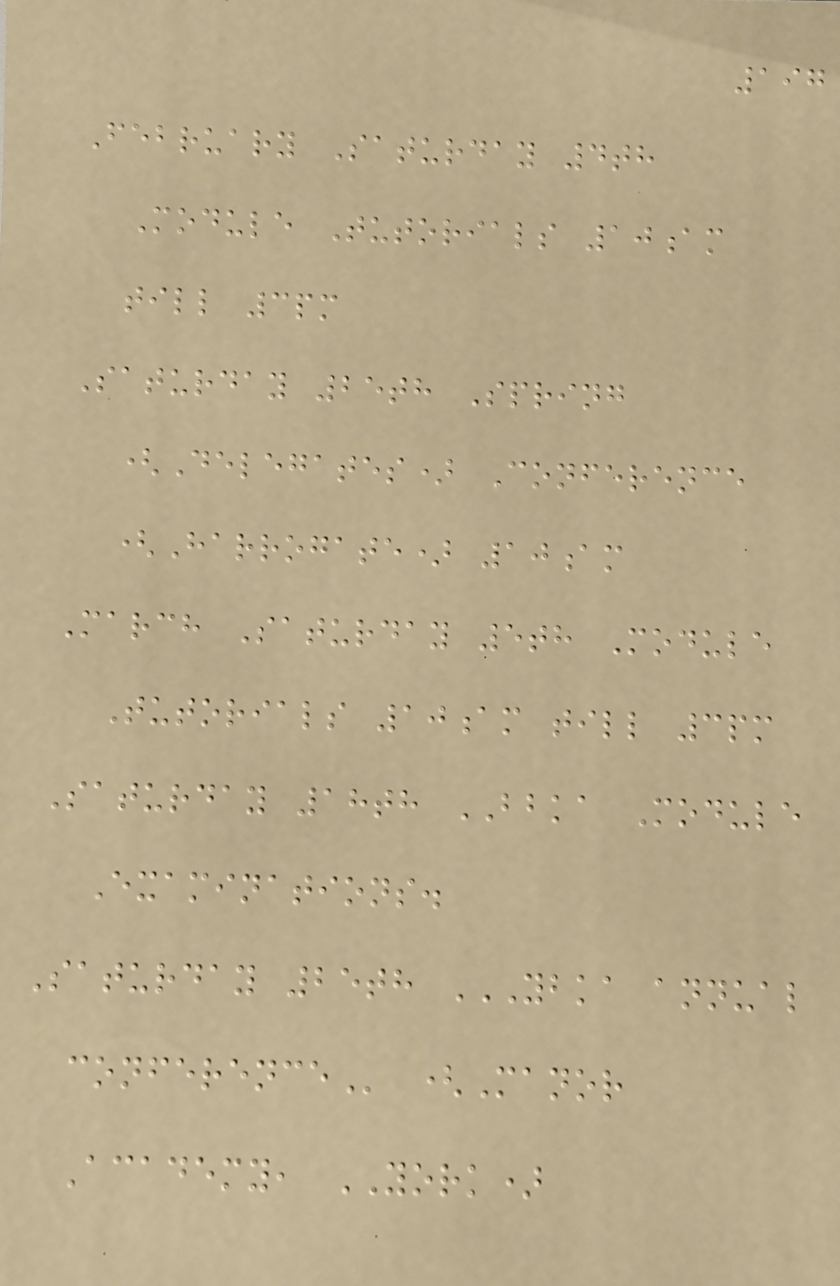197
February Saturday 4th
Module Tutorials 10am
till 3pm
Saturday 25th Spring
(Delegates) Conference
(Harrogate) 10am
March Saturday 5th Module
Tutorials 10am till 3pm
Saturday 18th BBKA Module
Examinations.
Saturday 25th YBKA ANNUAL
CONFERENCE (Manor
Academy, YORK)
